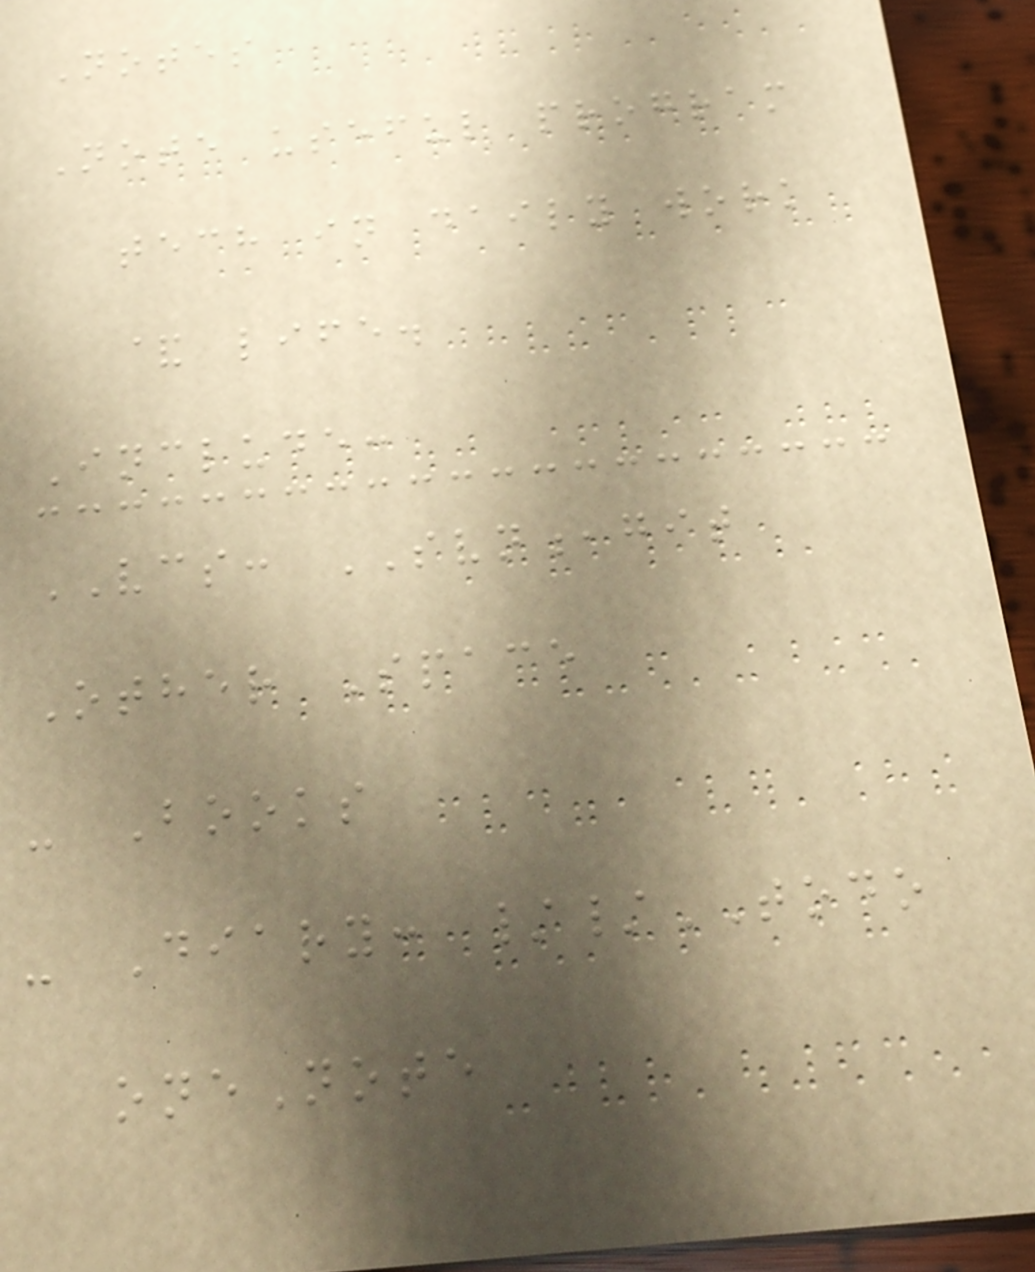Notes
Note useful program
tech in daily work
& life.
Include:
VCS: SVN,git
Other Space
- Books
- Diary: //TODO
oneNote
